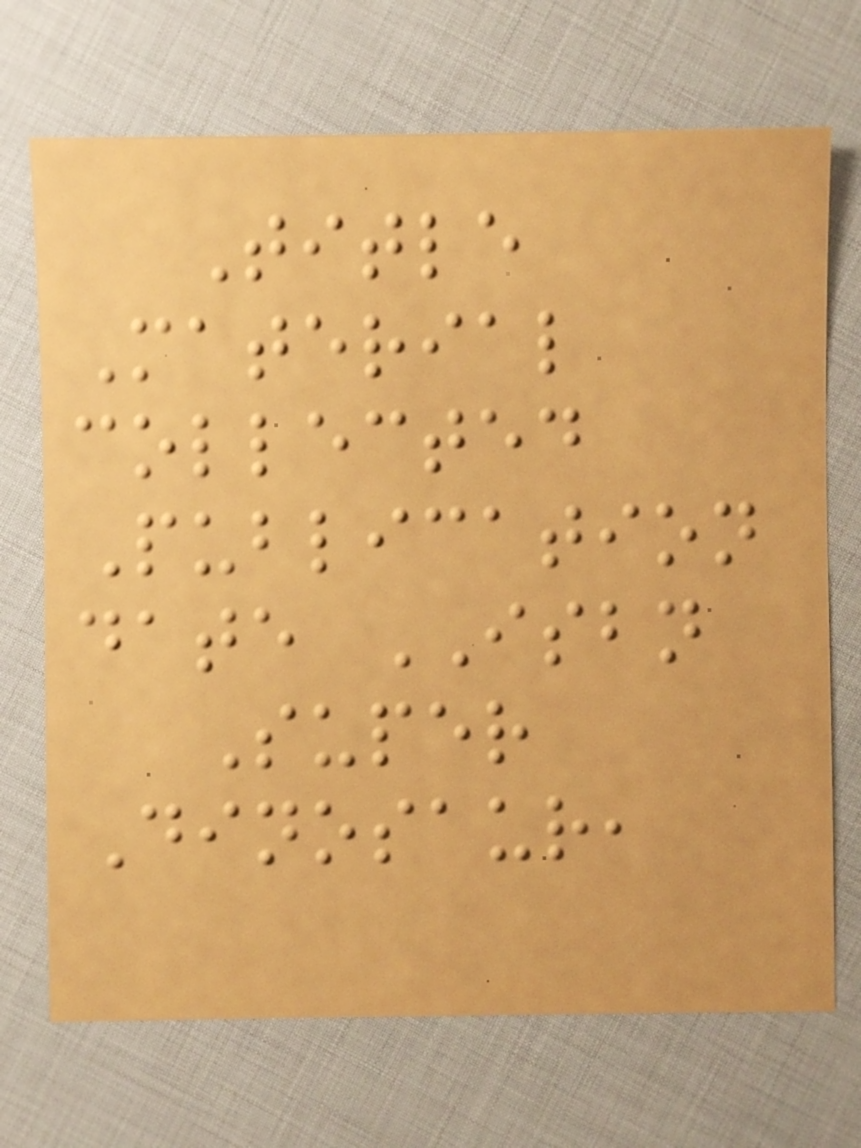Title
Material
collected
Publication
date ISBN
Super
Dinosaur,
